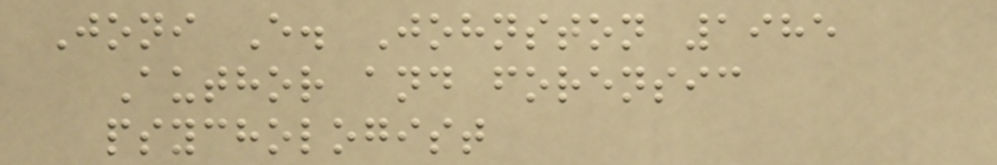Joni E. Johnston 1985
Author and forensic
psychologist
